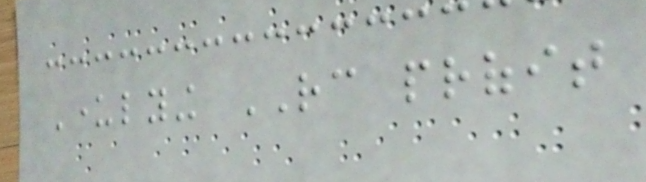Underlying RC profit
